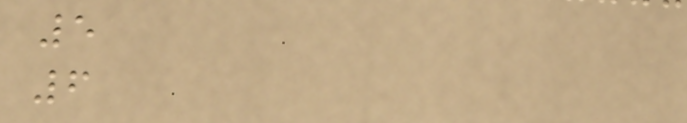5
6
